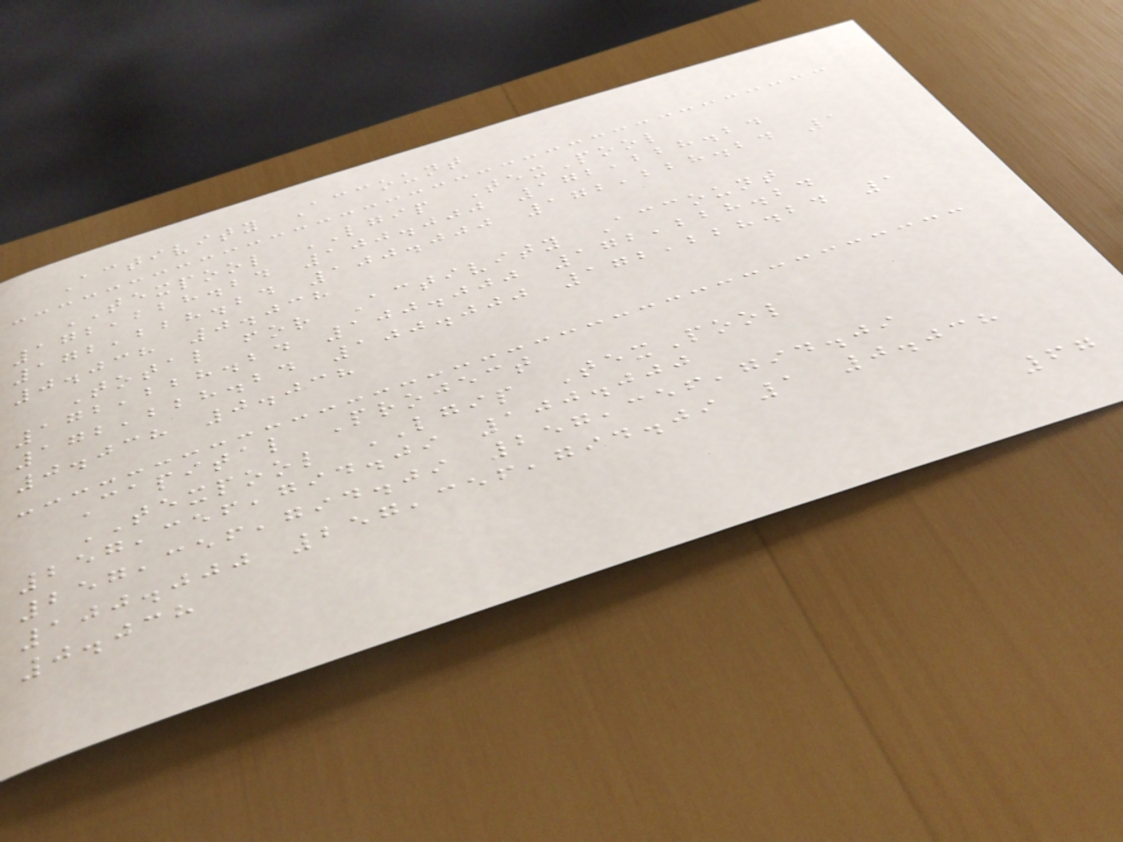Activity Account
TEXPOOL LGIP TexPool
172,228.24 100.000 172,228.24
172,228.24 100.000 172,228.24 1
0.038 0.038
Total for Activity Account
172,228.24 100.000 172,228.24
172,228.24 100.000 172,228.24 1
0.038 0.038
Capital Project
TEXPOOL LGIP TexPool
257,356,794.09 100.000
257,356,794.09 257,356,794.09
100.000 257,356,794.09 1 0.038
0.038
67
